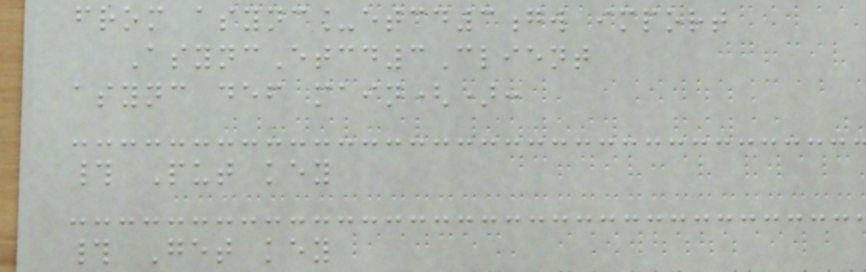from async_etcd3gw import
AsyncEtcd3Client
async def main():
# Put key
# Get key
